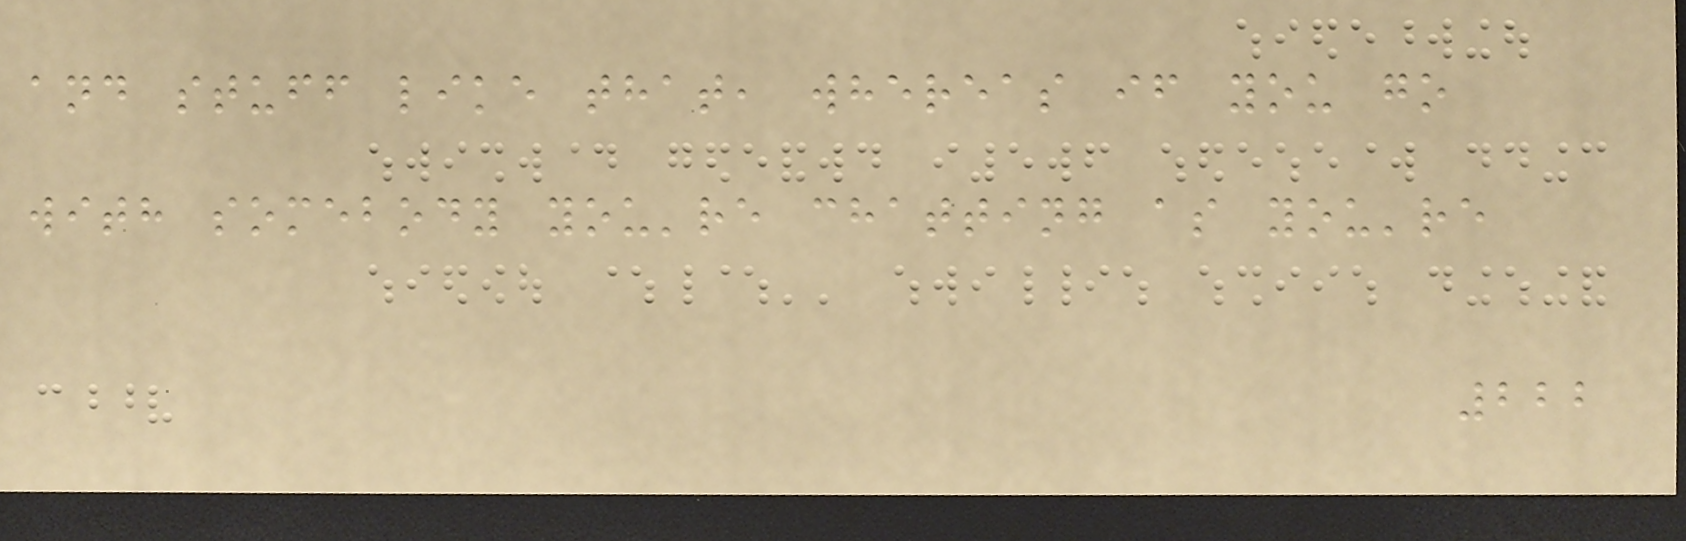and stuff like that, whereas if you go
with somebody you're chatting as you're
222
